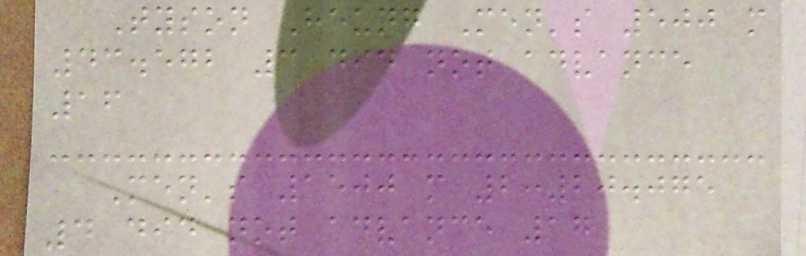Tyson Heung Men's 500 m
43.572 3 did not advance
16
Men's 1500 m 2:20.075
4 did not advance 17
